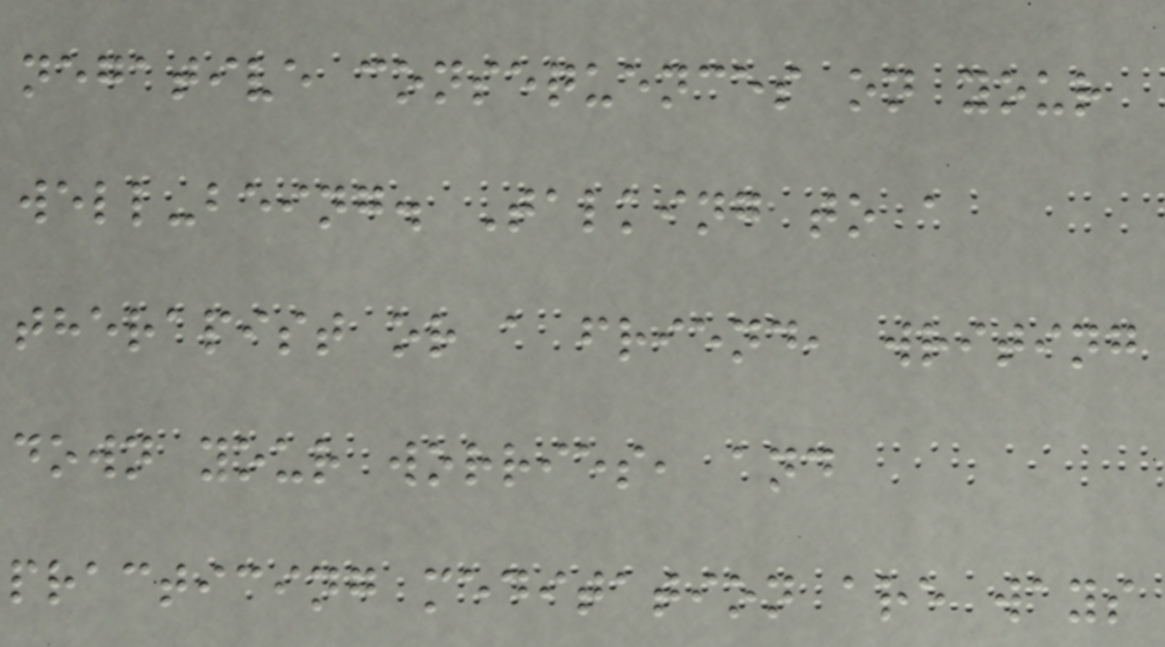negative consequences on your
well-being. Talking to a
therapist or a friend, writing
down your worries, and
practicing meditation are ways
